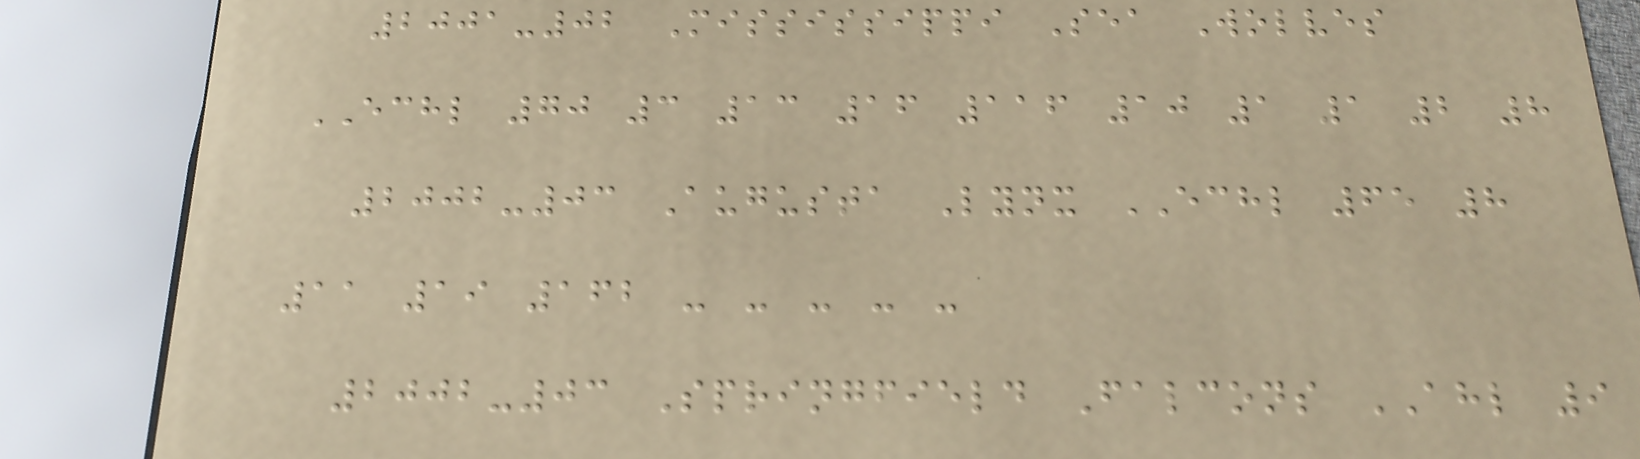2001-02 Mississippi Sea Wolves
ECHL 70 3 13 16 116 10 1 1 2 8
2002-03 Augusta Lynx ECHL 65 8
11 19 162 - - - - -
2002-03 Springfield Falcons AHL 9
